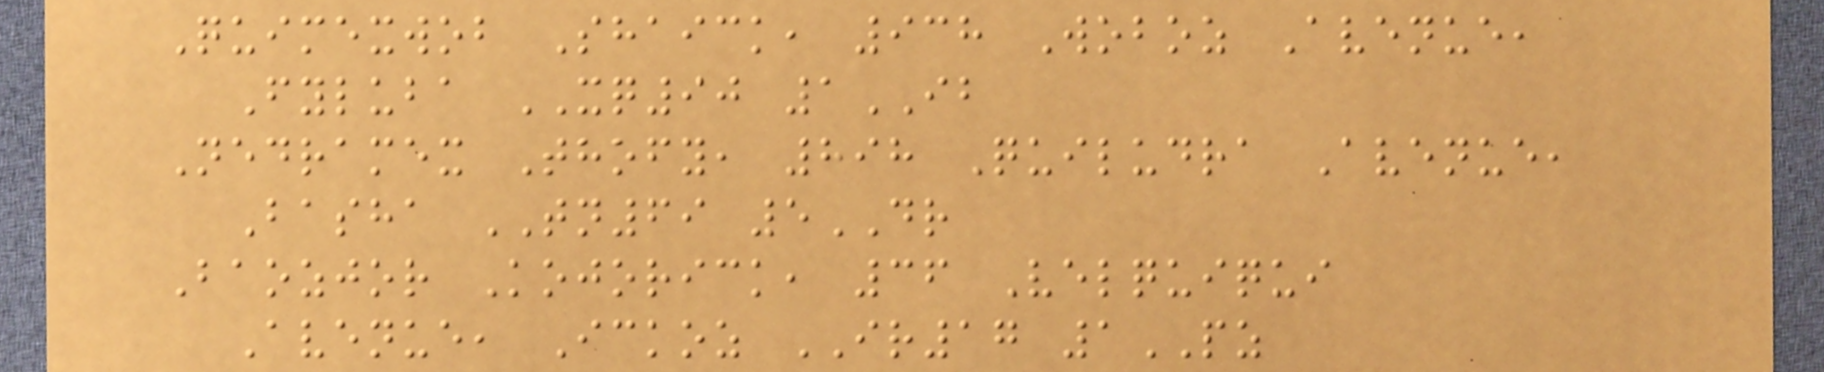Quimexwob Shaick, 938 Woboz Avenue,
Fyluba XQ90 1IB
Nedramex Thofy, 898 Quiludra Avenue,
Basha TN69 5DR
Baozjor Kojorick, 36 Velquiqui
Avenue, Ickoz IR17 1PZ
